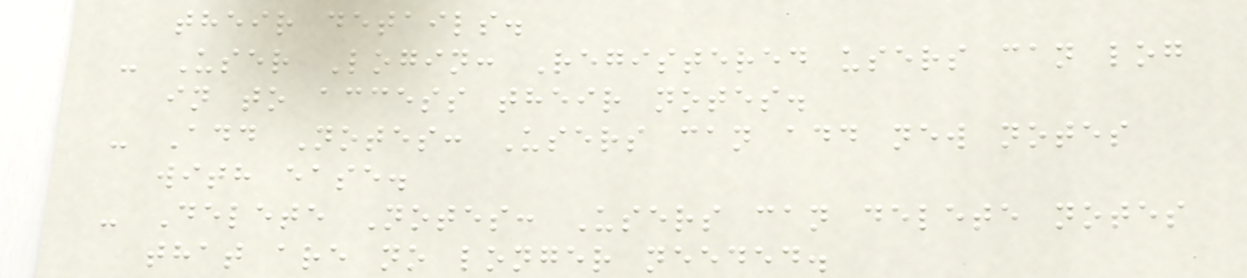their details.
- User Login: Registered users can log
in to access their notes.
- Add Notes: Users can add new notes
with ease.
- Delete Notes: Users can delete notes
that are no longer needed.
